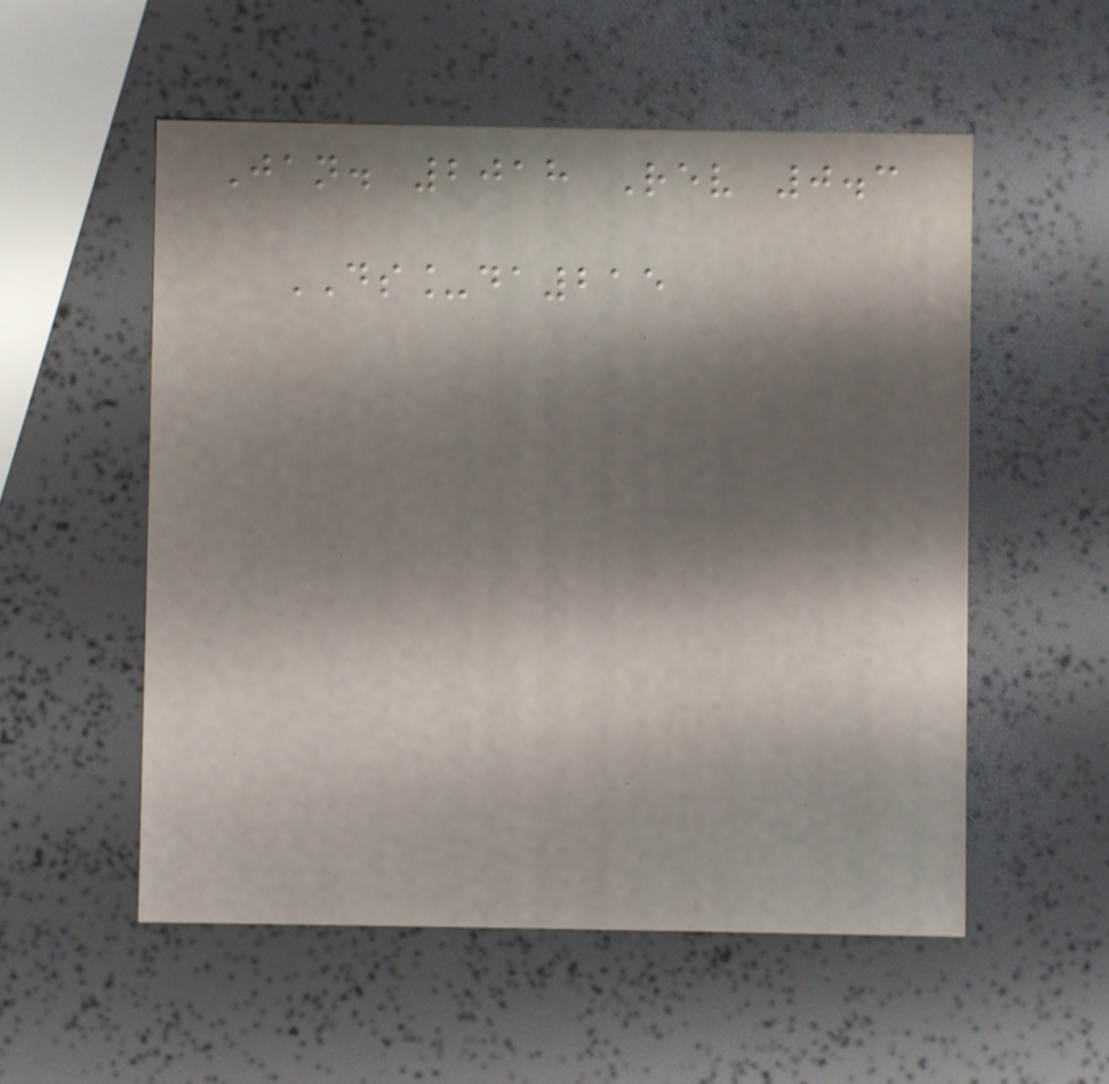Jan. 2018 Rev 0.3
DS_da215
